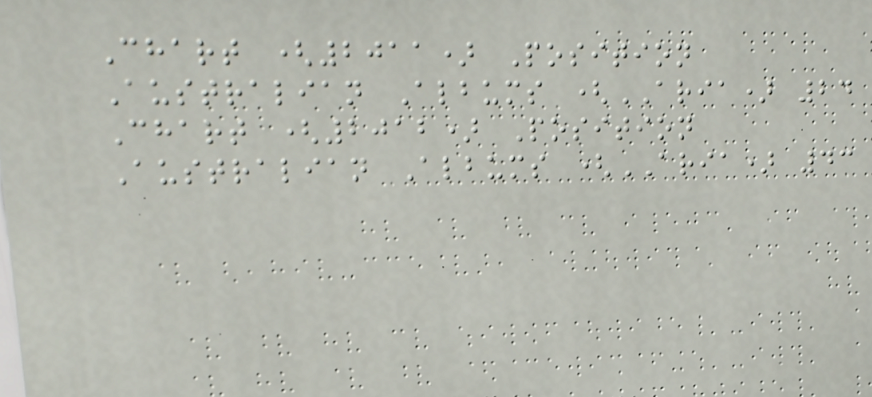Chart (2011) Position
Australian Albums (ARIA) 24
Chart (2012) Position
Australian Albums (ARIA) 43
